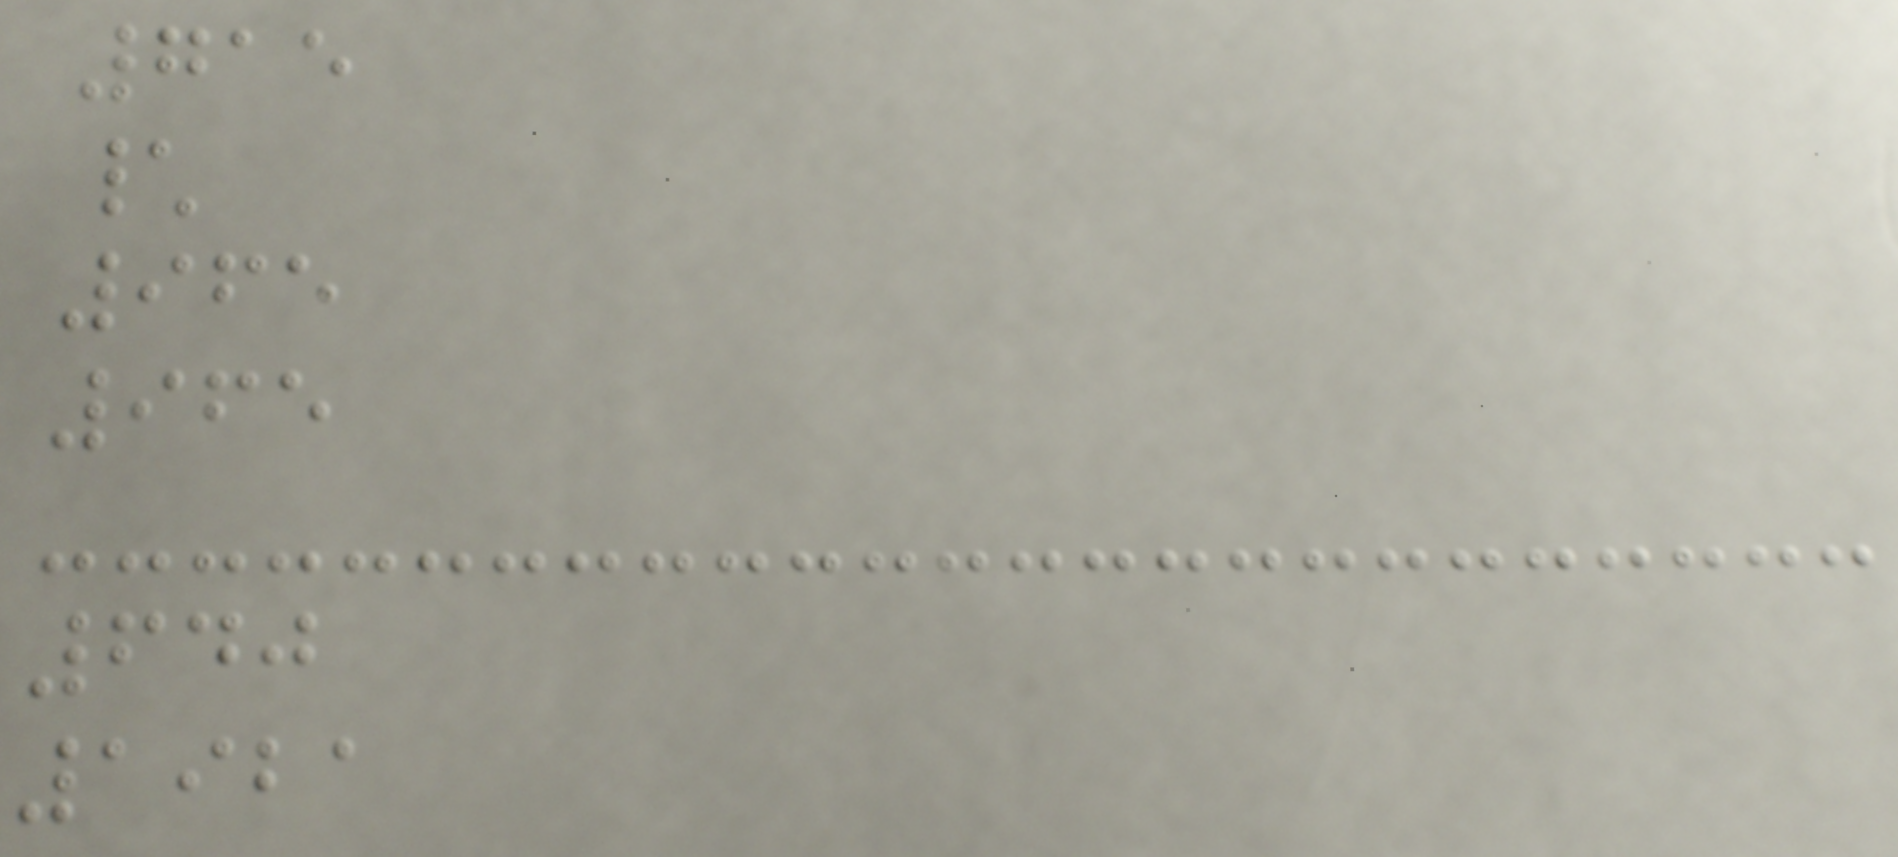715
\
965
965
640
1921
